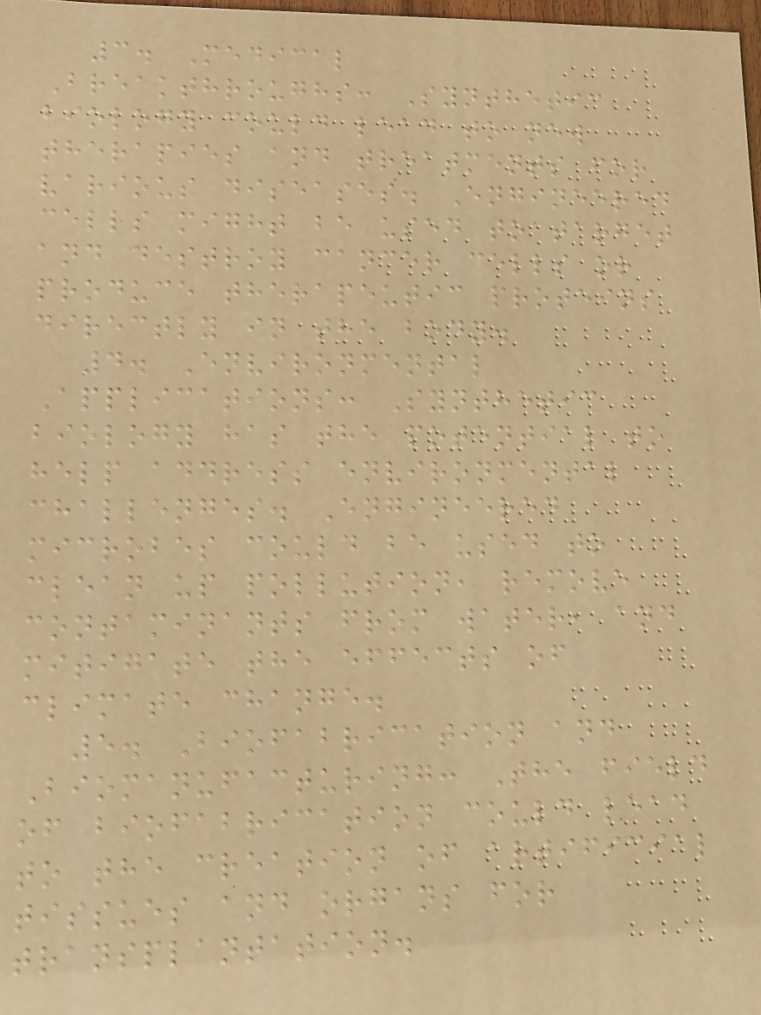3. Medical
Breakthroughs: Synthetic
biology could lead to new
therapies and treatments for
various diseases. Engineered
cells might be used to target
and destroy cancer cells or
produce therapeutic proteins
directly in the body.
4. Environmental
Applications: Synthetic
biology has the potential to
help address environmental
challenges. Engineered
microbes could be used to
clean up pollution, remove
contaminants from water, and
mitigate the effects of
climate change.
5. Biofabrication and
Biomanufacturing: The field
of biofabrication could lead
to the creation of artificial
tissues and organs for
transplantation.
